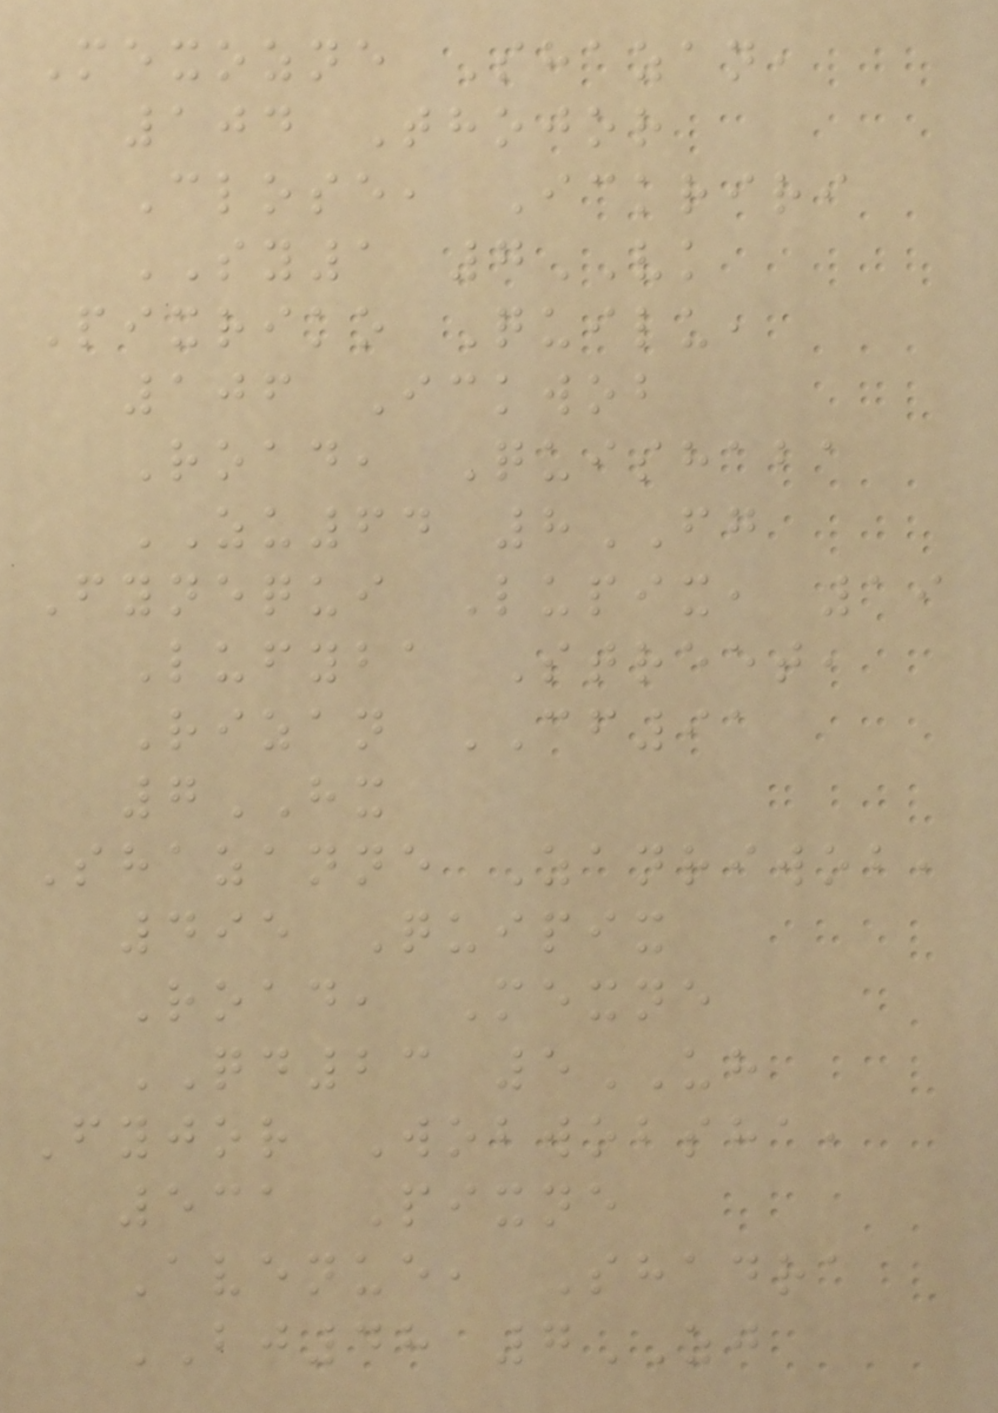Mexozne Shazan,
104 Thojor
Close, Ickriri
SY1 7VK
Pixriko Quilu,
106 Ickwob
Road, Quishaba
ZU64 8FG
Fynequi Lupix, 19
Lufyba Street,
Rizan CF91
7HX
Shazanne Zanriwob,
495 Quipix
Road, Mexne
QD23 5UH
Fyjor Wobwobsha,
531 Pixne
Avenue, Shadra
BJ48 7ZJ
